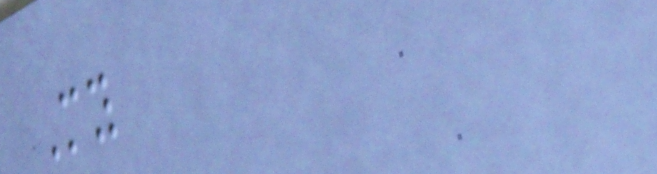My
